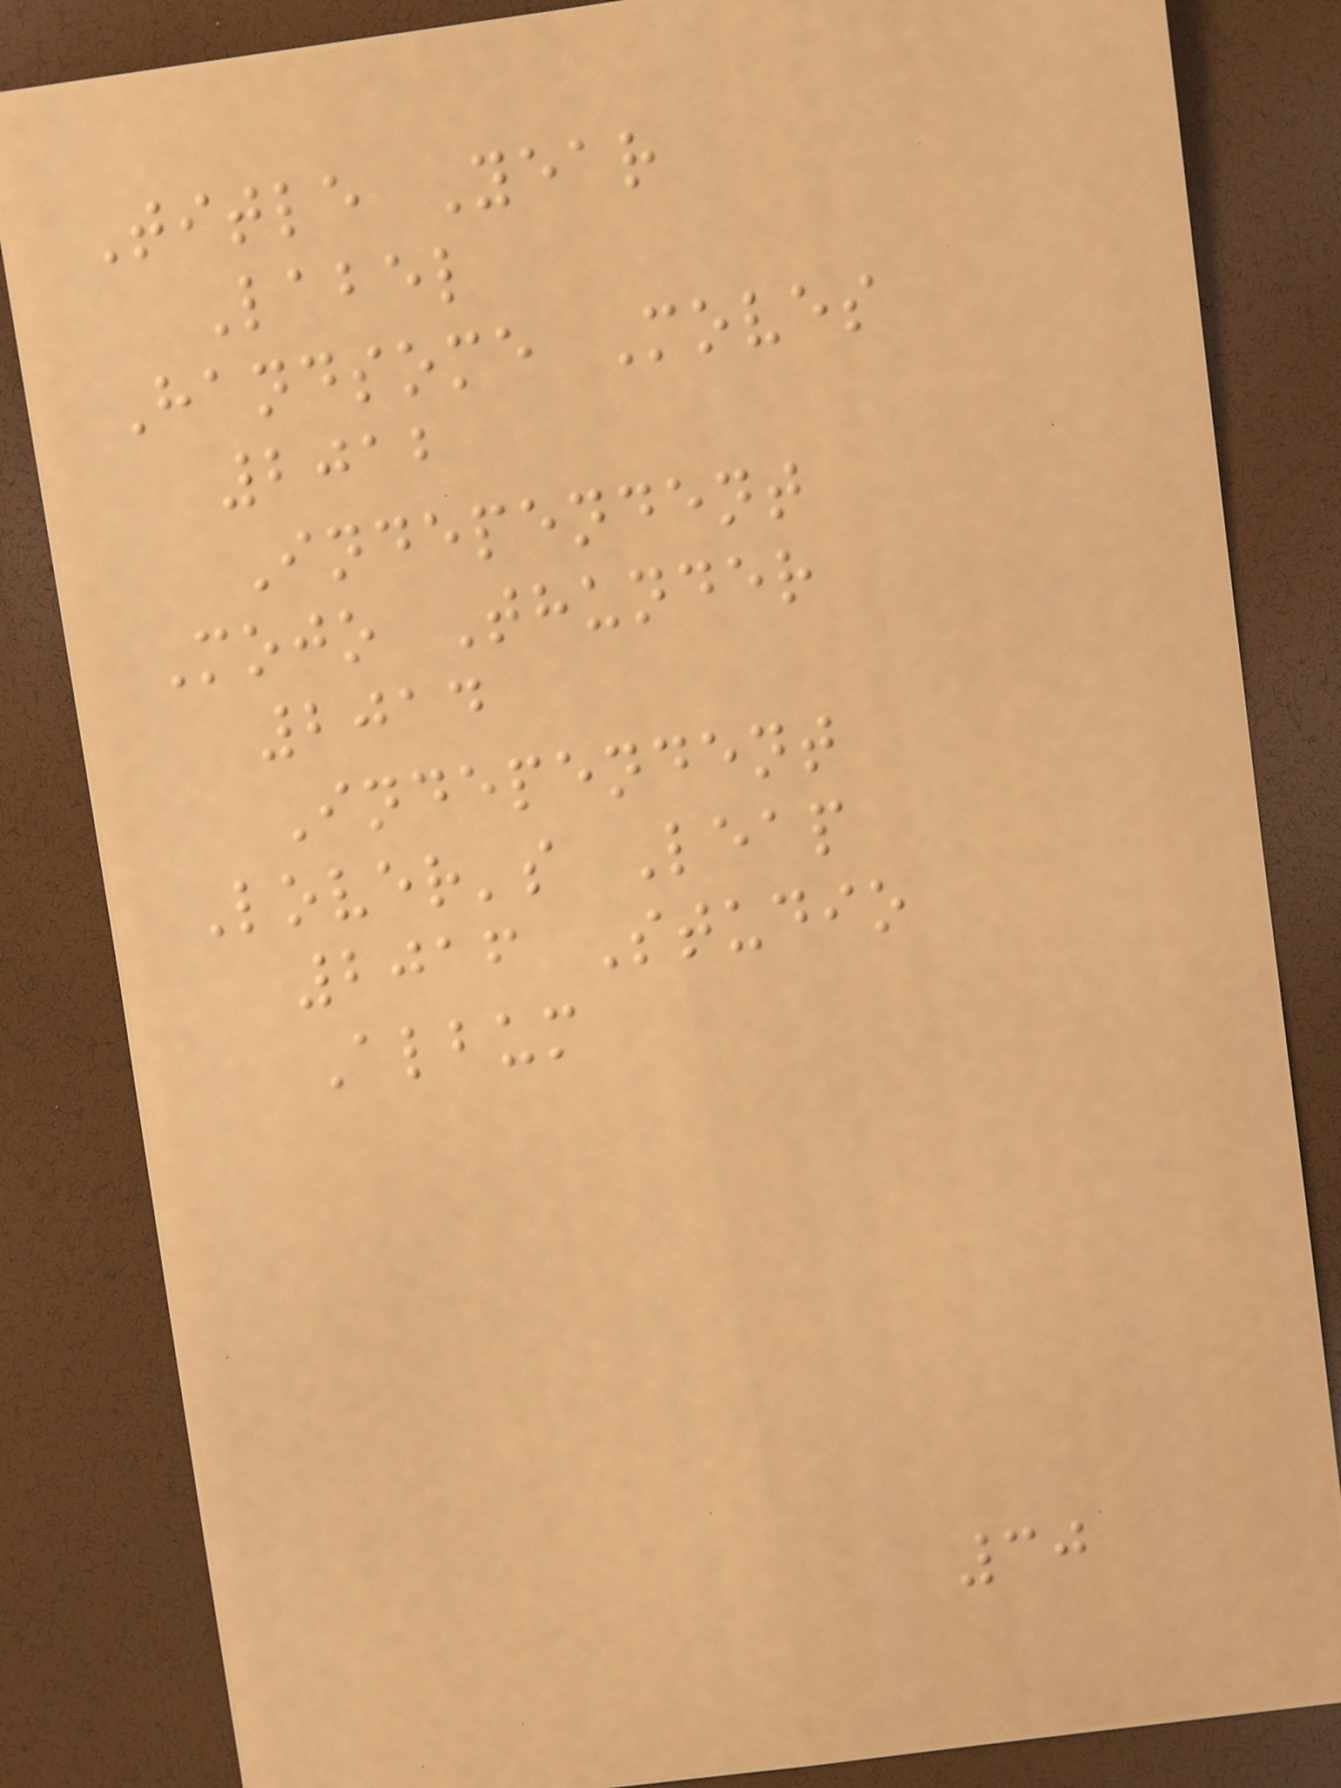Title Year
Label
Handsome Moves
2012
Independent
Mojo Thunder
2014
Independent
Lover's Leap
2016 Studio
Album
30
